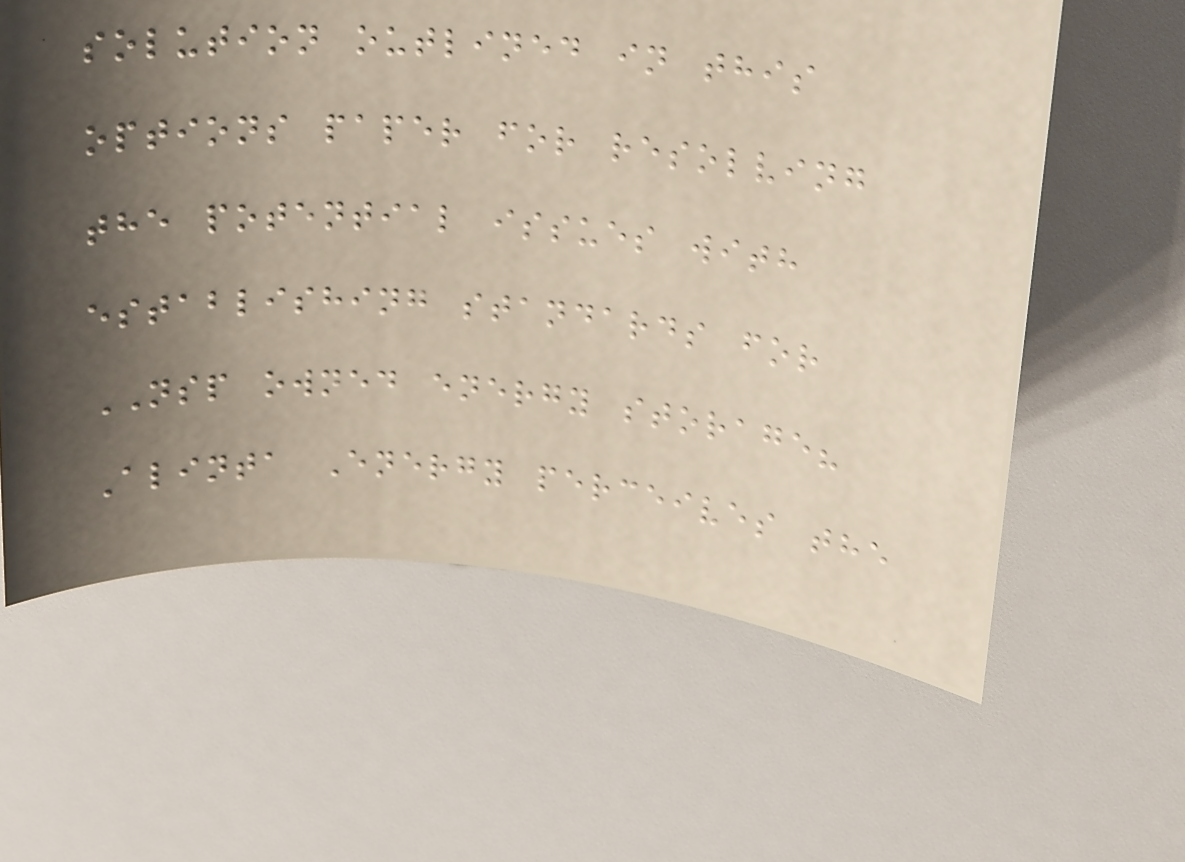solution outlined in this
options paper for resolving
the potential issues with
establishing standards for
NSP owned energy storage?
Alinta Energy perceives the
